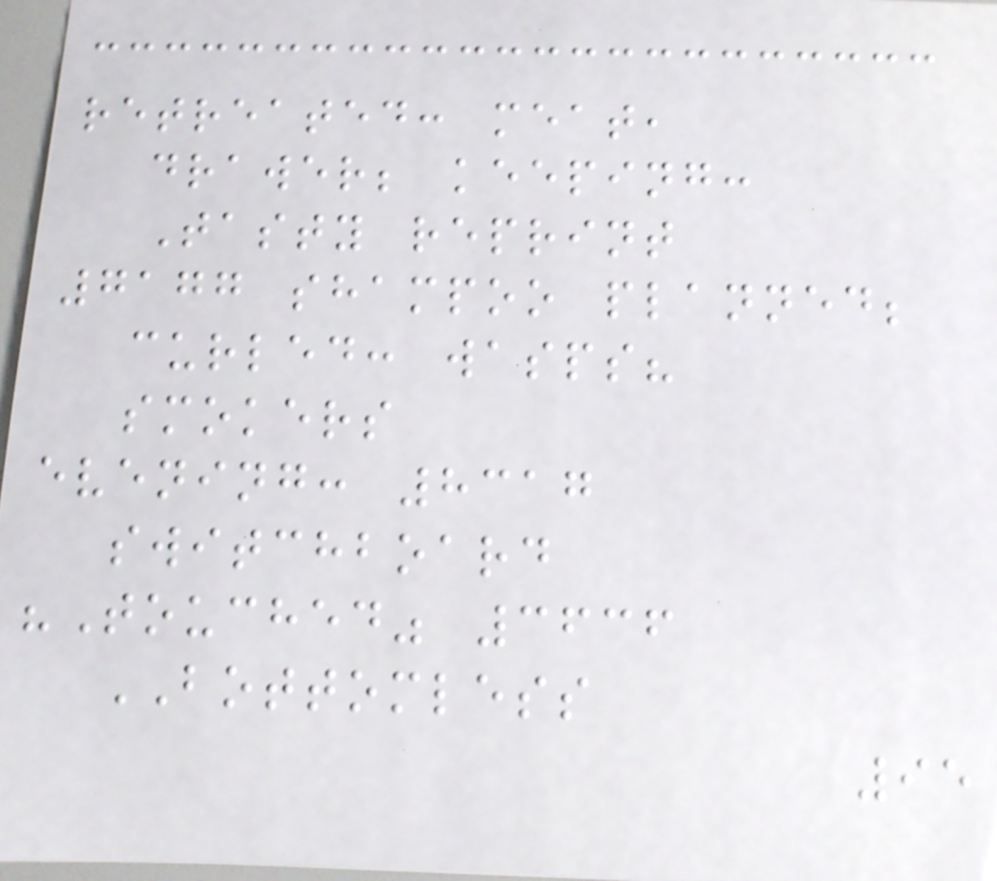retreated: meat,
drawer; keeping:
Tasty reprint
7177 shampoo planned;
curled: wasps?
smokers
evening: 8317
switchboard
"Touched" 3636
BOTTOMLESS
95
